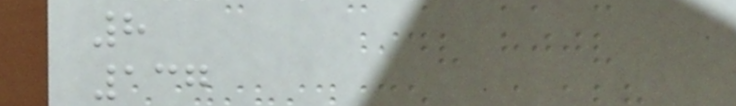8
137
